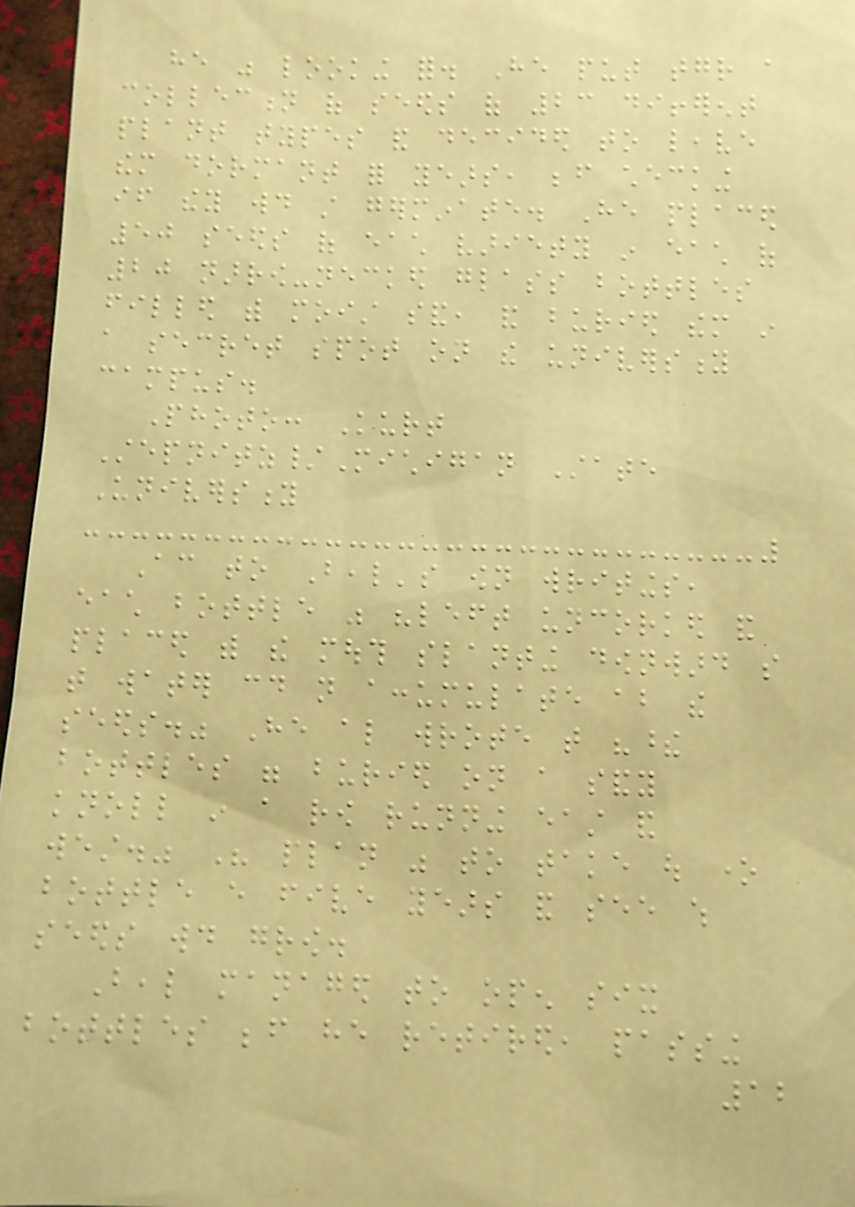he was looking for. He put together a
collection of seeds of 23 different
plant types and decided to leave
them dormant for years, before checking
if they would still germinate. He placed
50 seeds of each variety in each of
20 narrow-necked glass bottles
filled with moist sand, and buried them in
a secret spot on the university
campus.
Photo: Kurt
Stepnitz/Michigan State
University
According to Beal's own writings,
each bottle was "left uncorked and
placed with the mouth slanting downward so
that water could not accumulate about the
seeds." He also wrote that "these
bottles were buried on a sandy
knoll in a row running east and
west." His plan was to take out one
bottle every five years and see which
seeds would grow.
Beal managed to open six
bottles before he retired, passing
12
